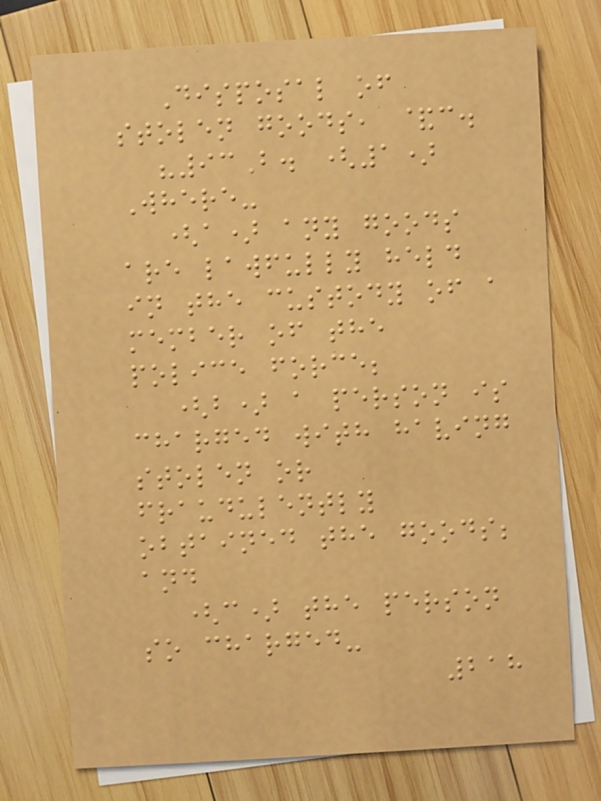Disposal of
stolen goods, &c.
"93B. (1)
Where-
(a) any goods
are lawfully held
in the custody of a
member of the
police force;
(b) a person is
charged with having
stolen or
fraudulently
obtained the goods;
and
(c) the person
so charged-
218
